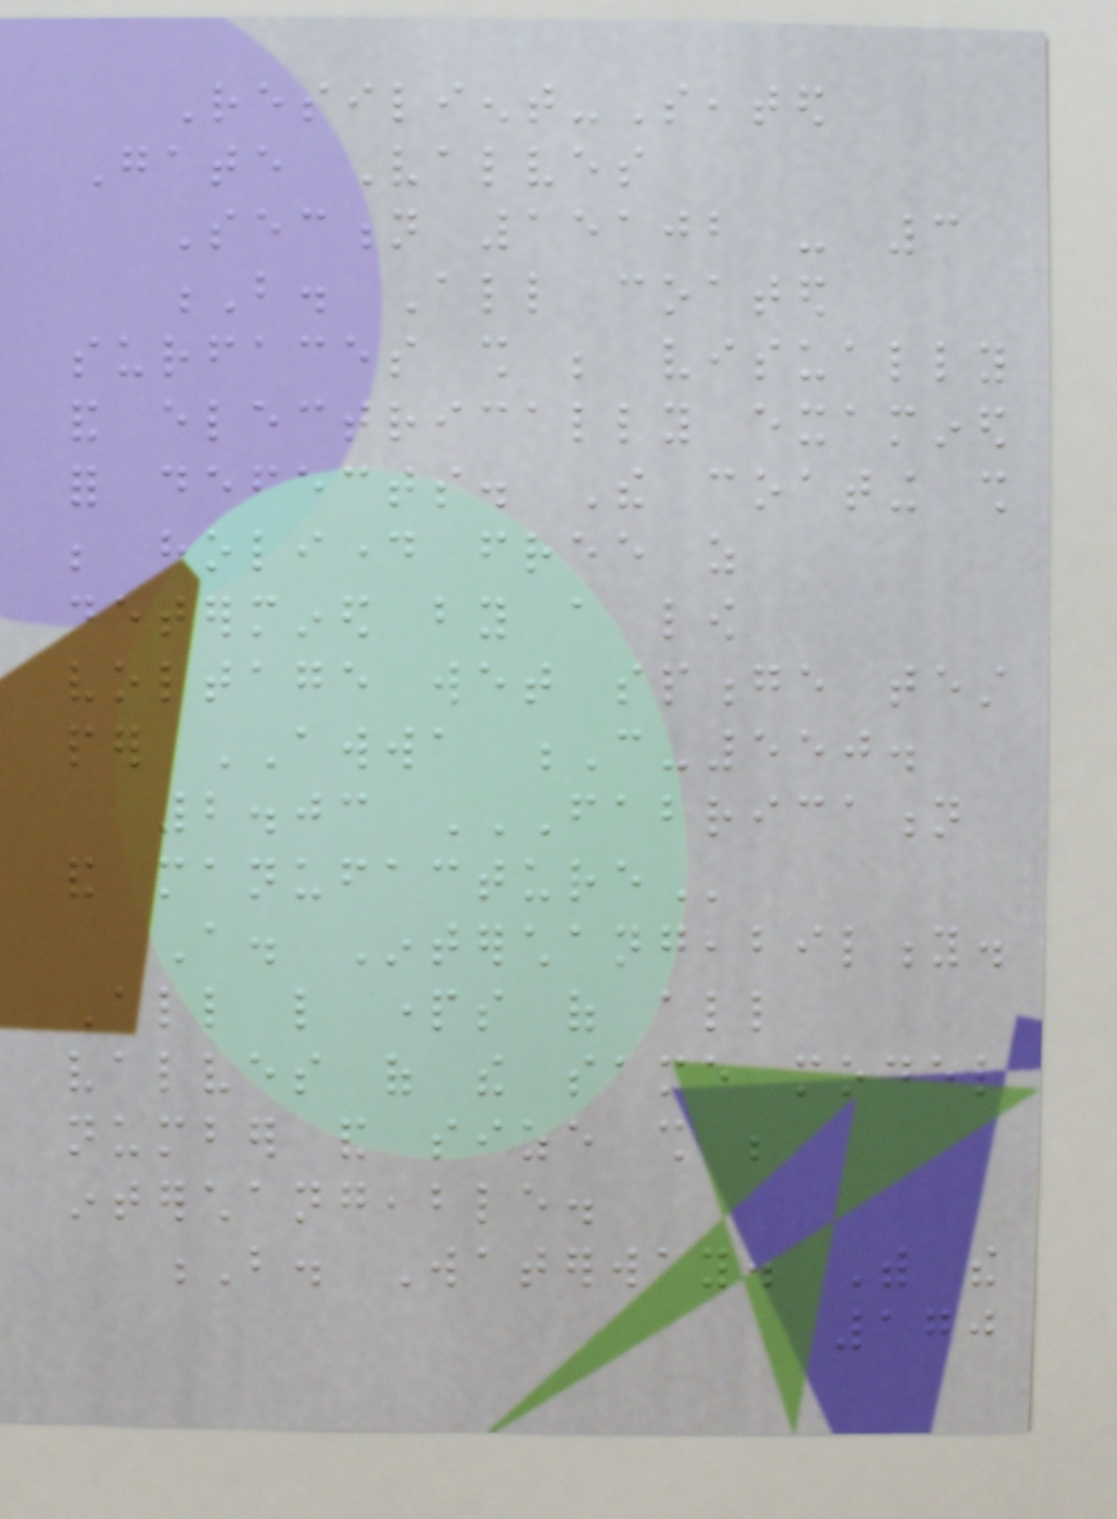Resilient-Seated
Gate Valves
Section 15102 - 3
B. All coated
surfaces shall be visually
and electrically examined
for defects. The coating shall
be holiday free as
determined by a low
voltage wet sponge test
per AWWA C-550.
2.03 FABRICATION
AND MANUFACTURE
A. Interchangeability.
All like parts of all
valves of the same model
number and size shall be
interchangeable.
B. Waterway. With the
170
